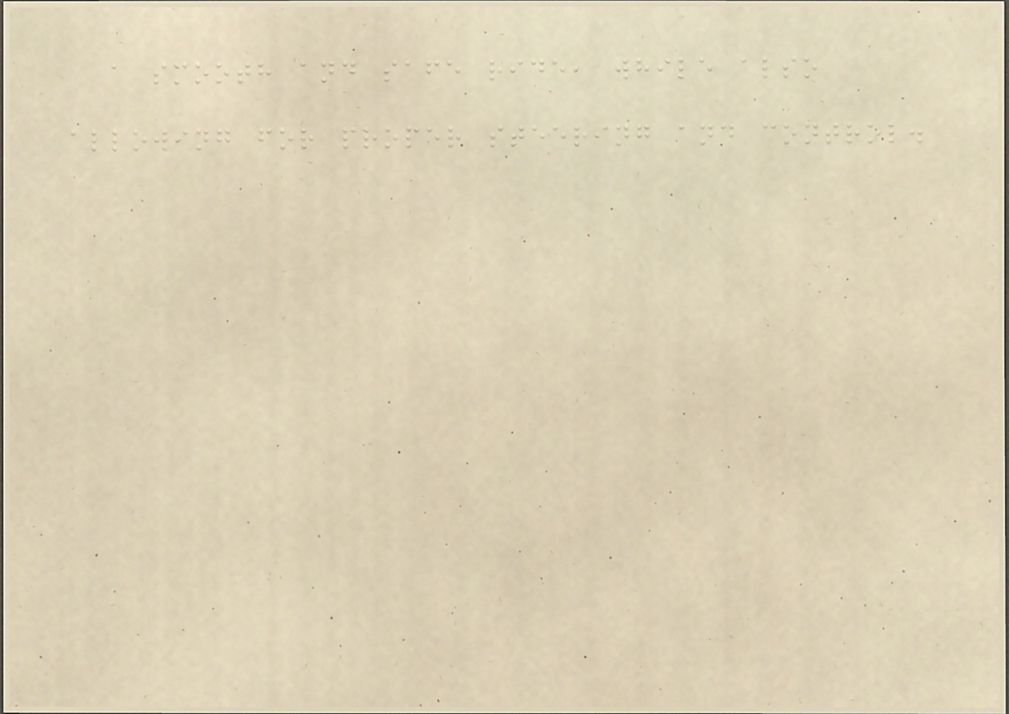a smooth and safe ride, while also
allowing for proper steering and control.
